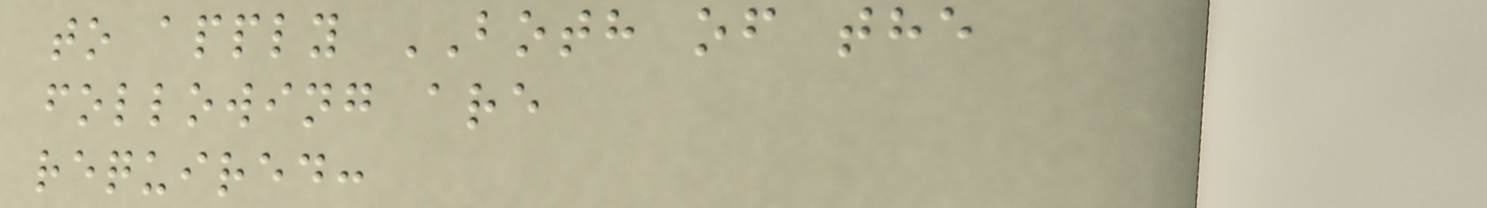to apply BOTH of the
following are
required:
